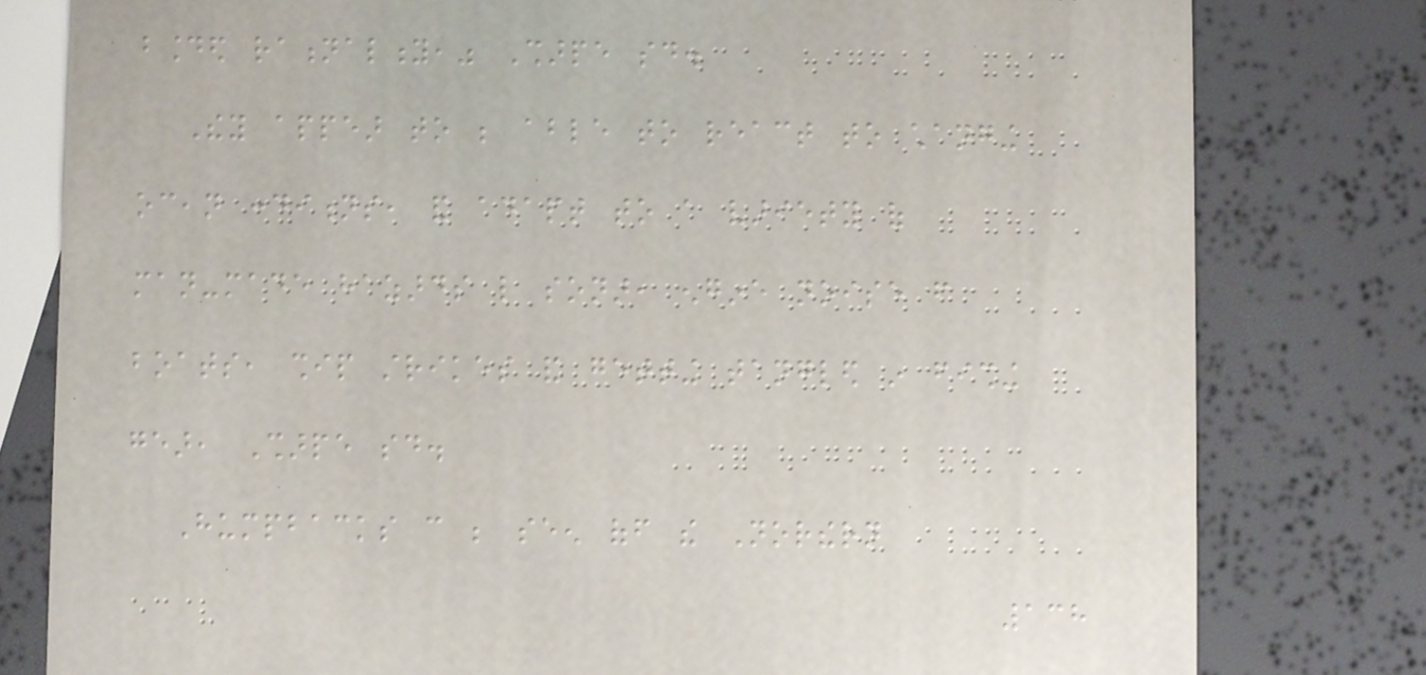bounded rationality," Sharpe said.
They appear to be able to react to changing
ocean conditions, and adapt to a variety of
man-made hazards like sonar, engine noise from
boats, ship strikes and getting tangled in fishing
gear, Sharpe said.
Humpbacks can be seen off the Northern
138
